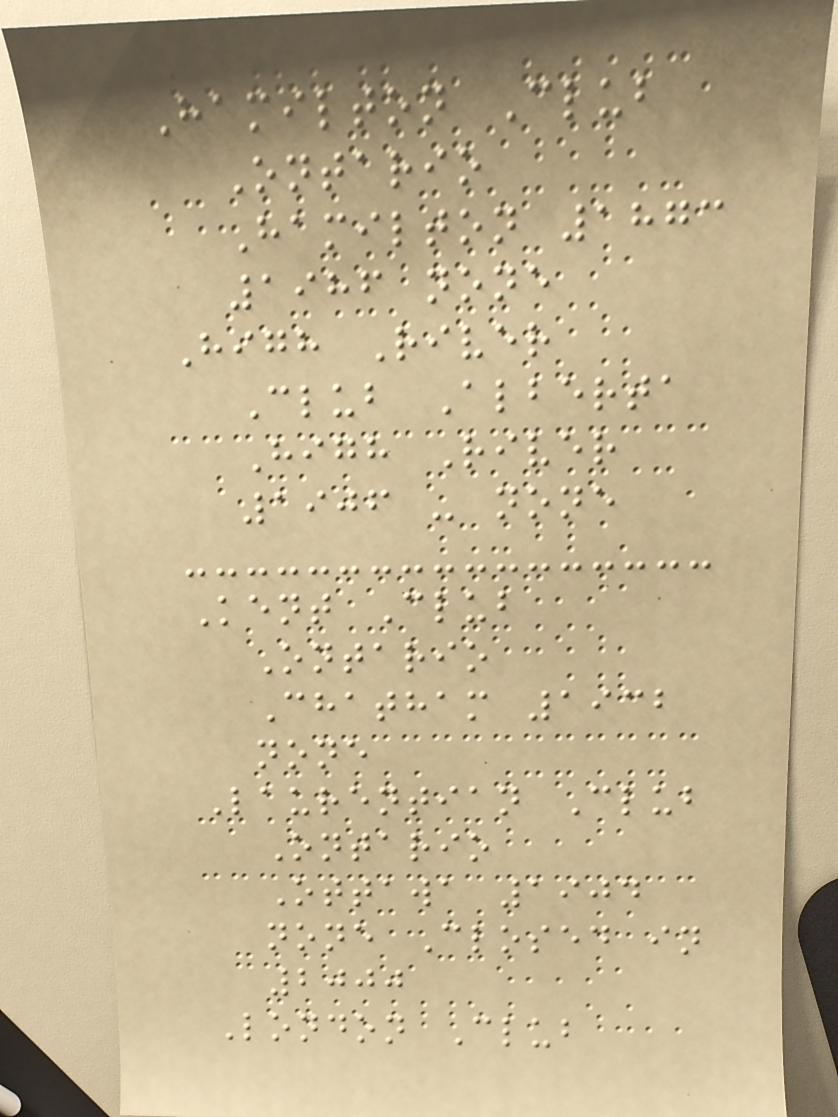Hamilton Club
Ontario
Hamilton 1873
1986 none
High River
Club Alberta
High River
1906 - none
Kent Club
Ontario
Chatham 1932
none
Laurentian Club
Ontario
Ottawa 1904
none Closed in
2000
London Club
